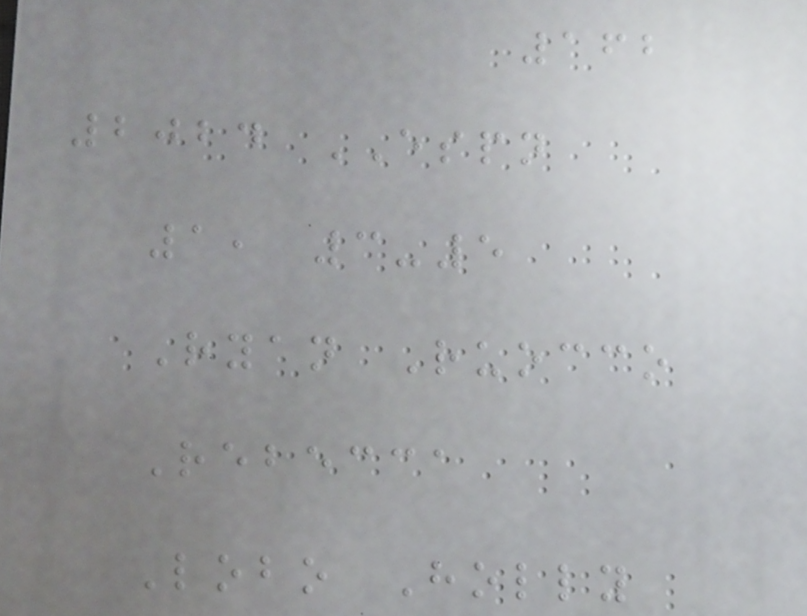162
2024 ESPN
1, 3-5
Ryan Ruocco
Rebecca
Lobo Holly
